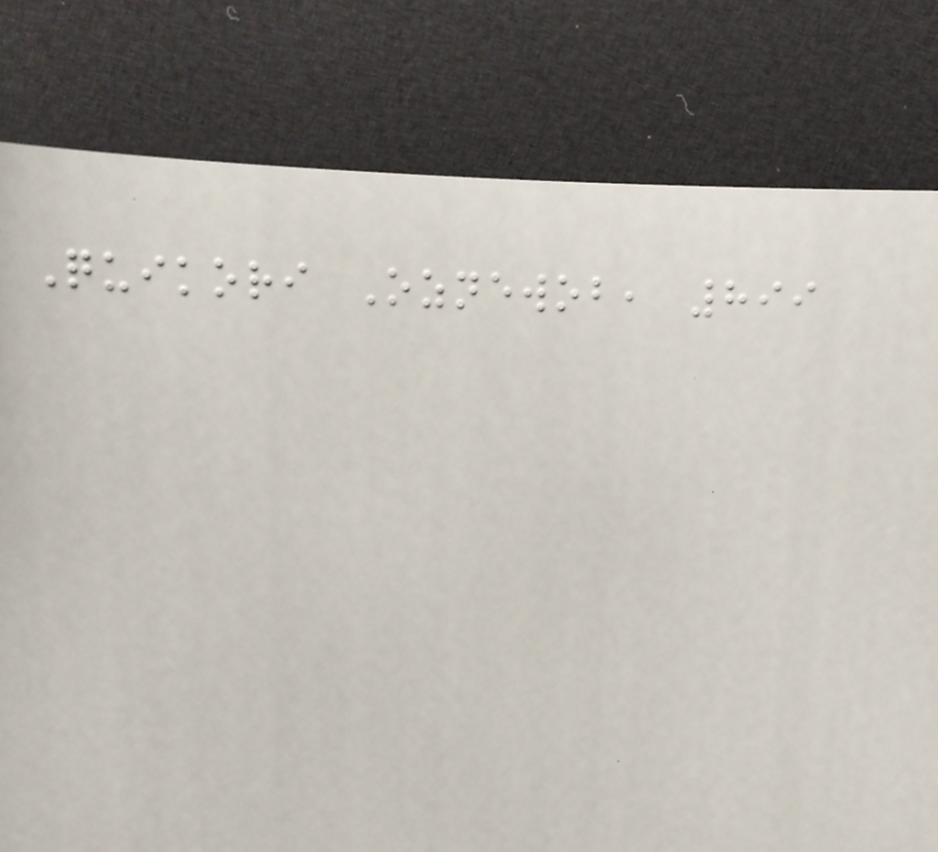Quikori Oznewob, 899
